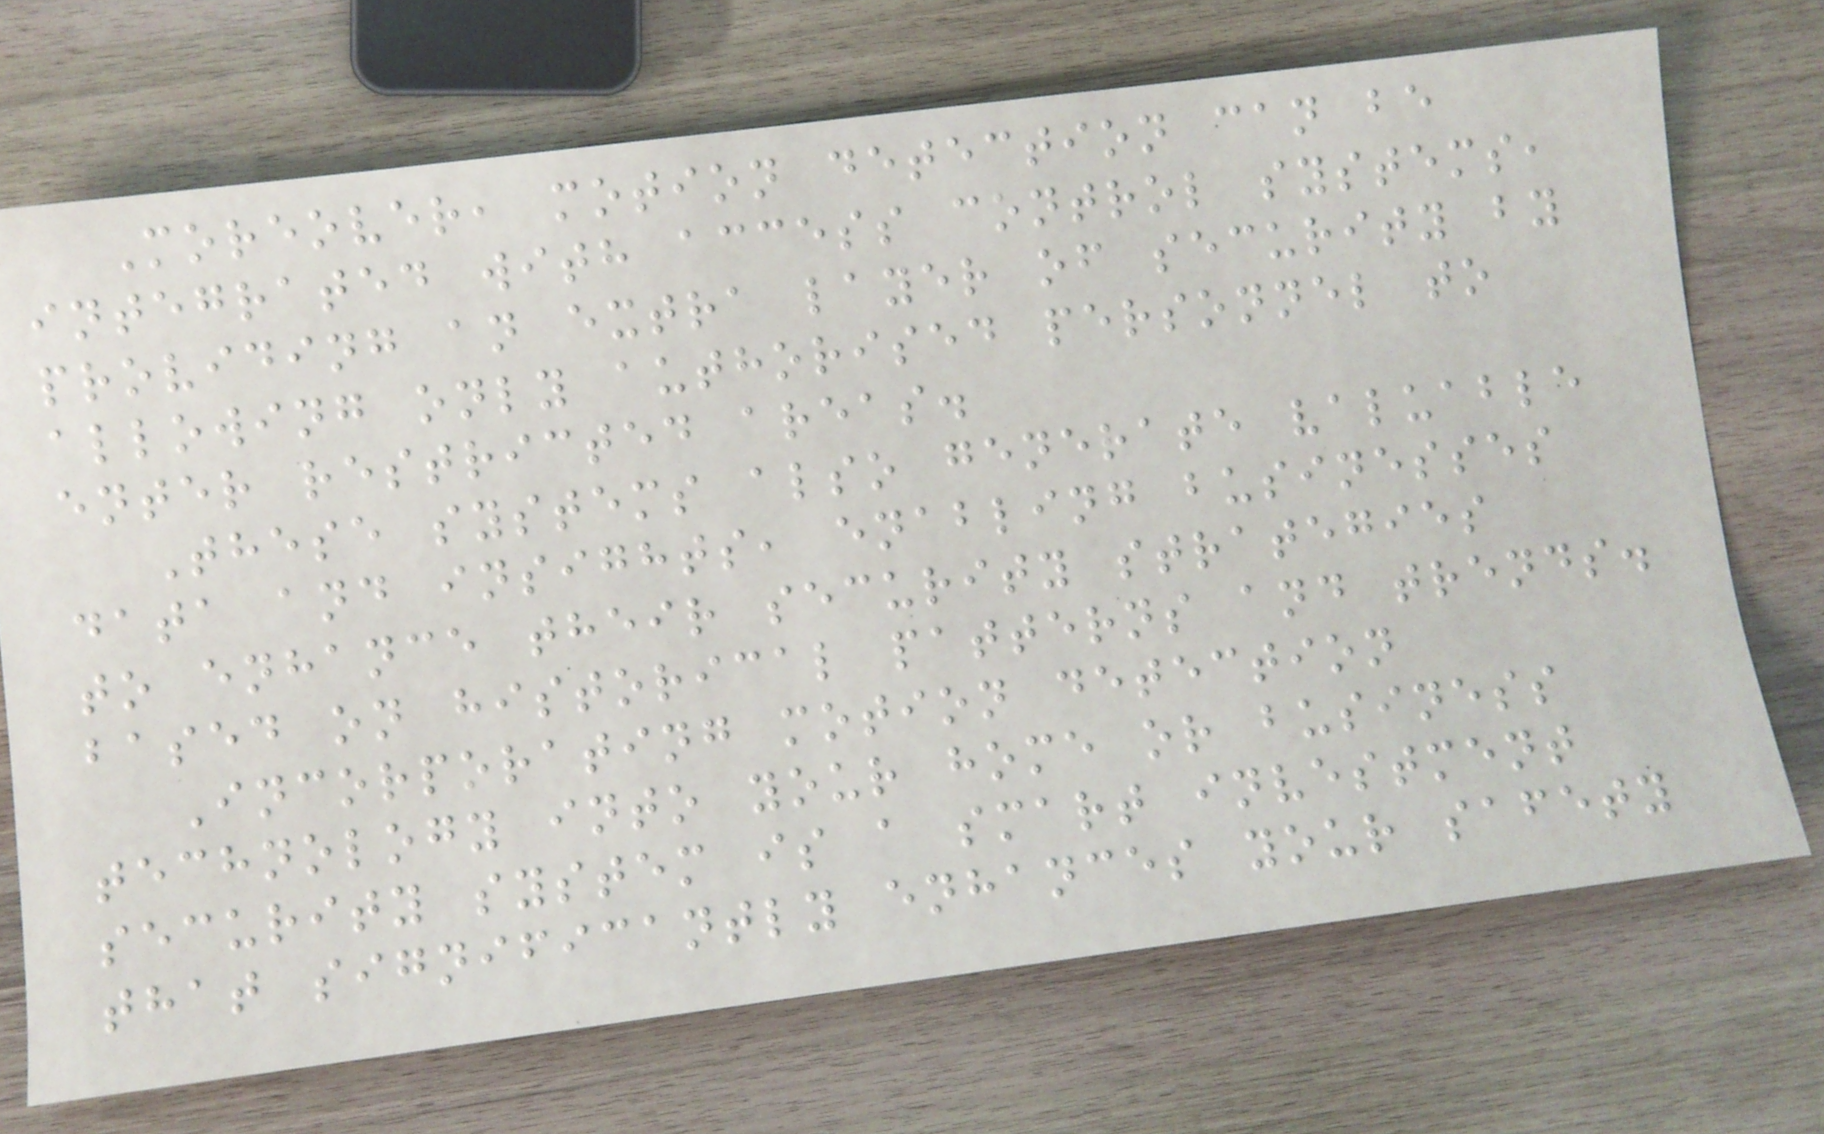Moreover, motion detection can be
integrated with access control systems,
providing an extra layer of security by
allowing only authorised personnel to
enter restricted areas.
These systems also generate valuable
data and insights, enabling businesses
to enhance their security strategies
based on historical patterns and trends.
Incorporating motion detection
technology into your home or business
security system is a smart investment
that significantly enhances your safety
